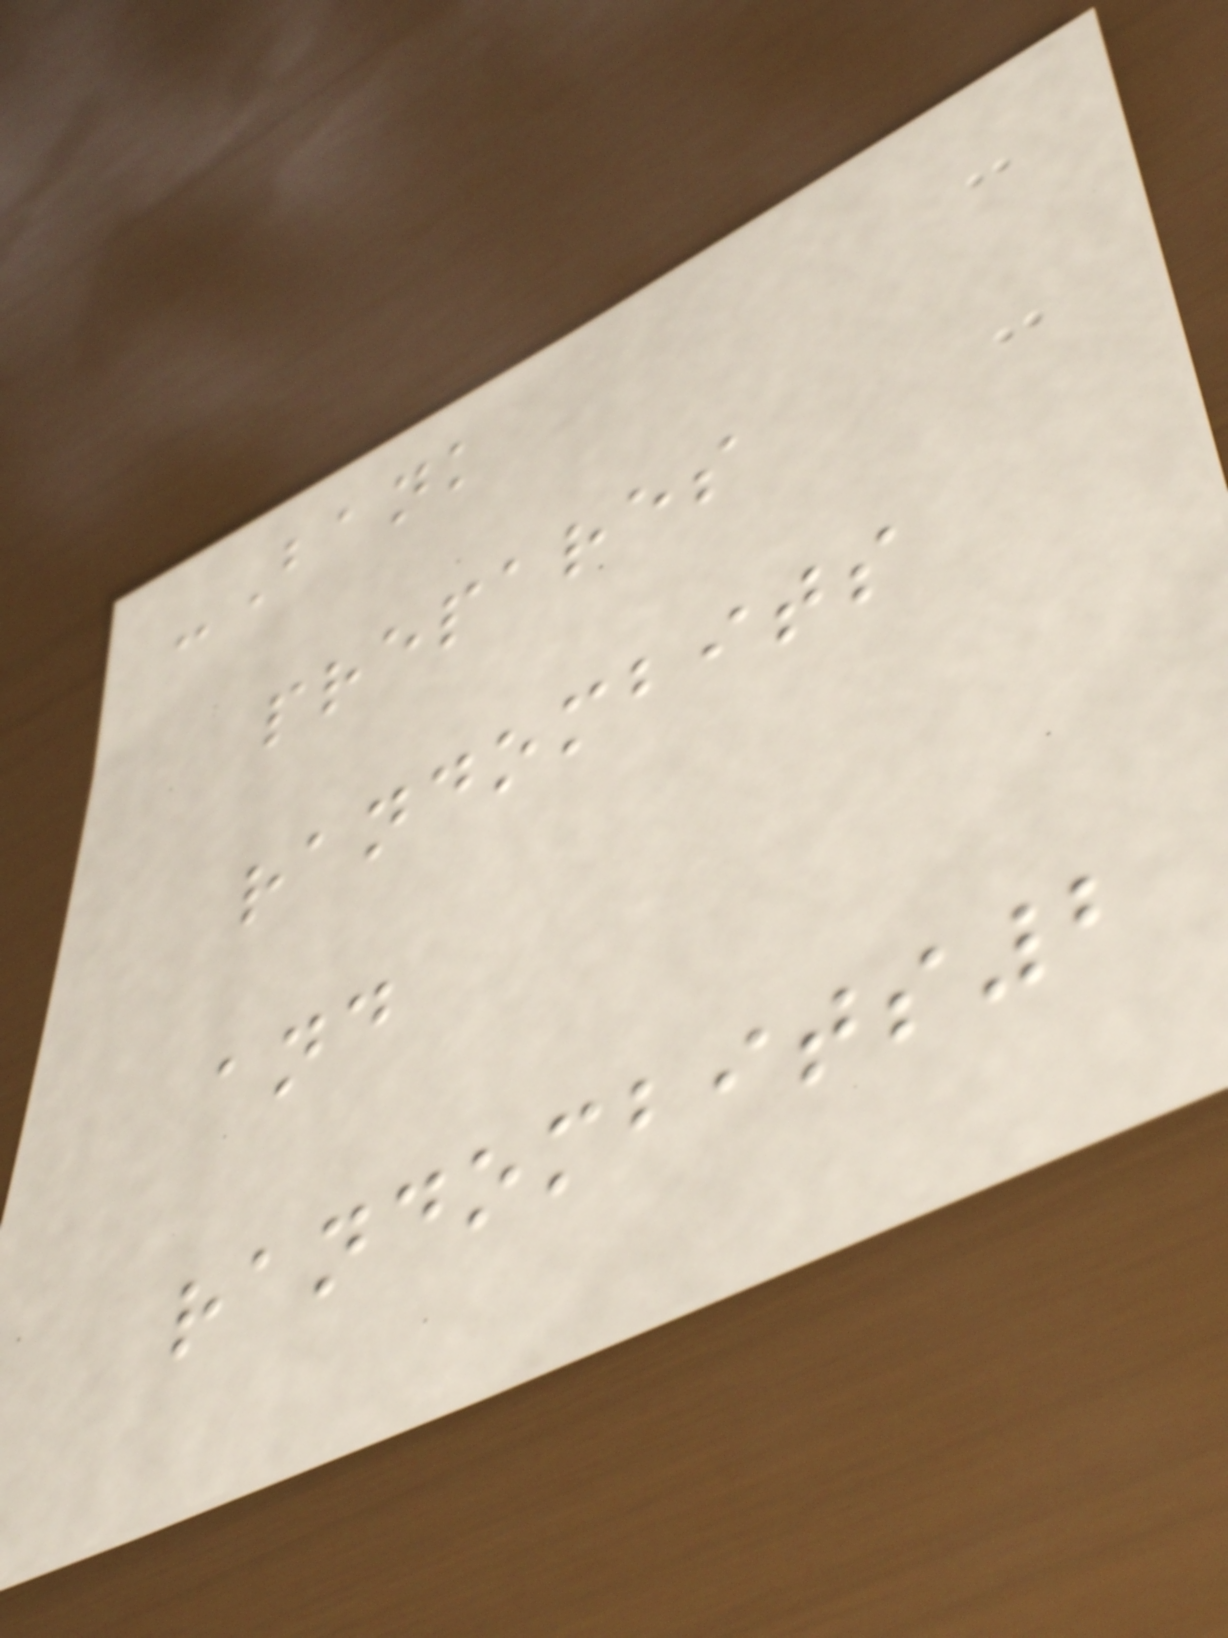-Bank
prepares
randombits
and
randombits2
